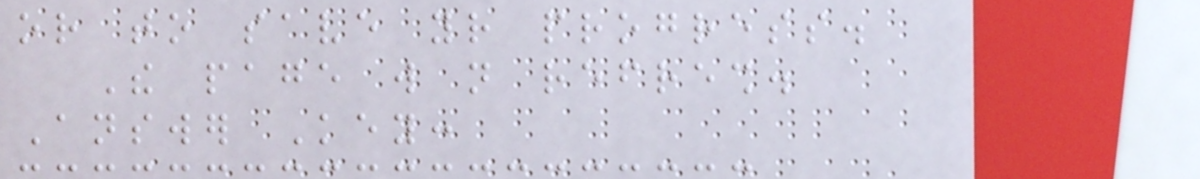or to save your progress.
The page will not refresh.
Answer Key:
